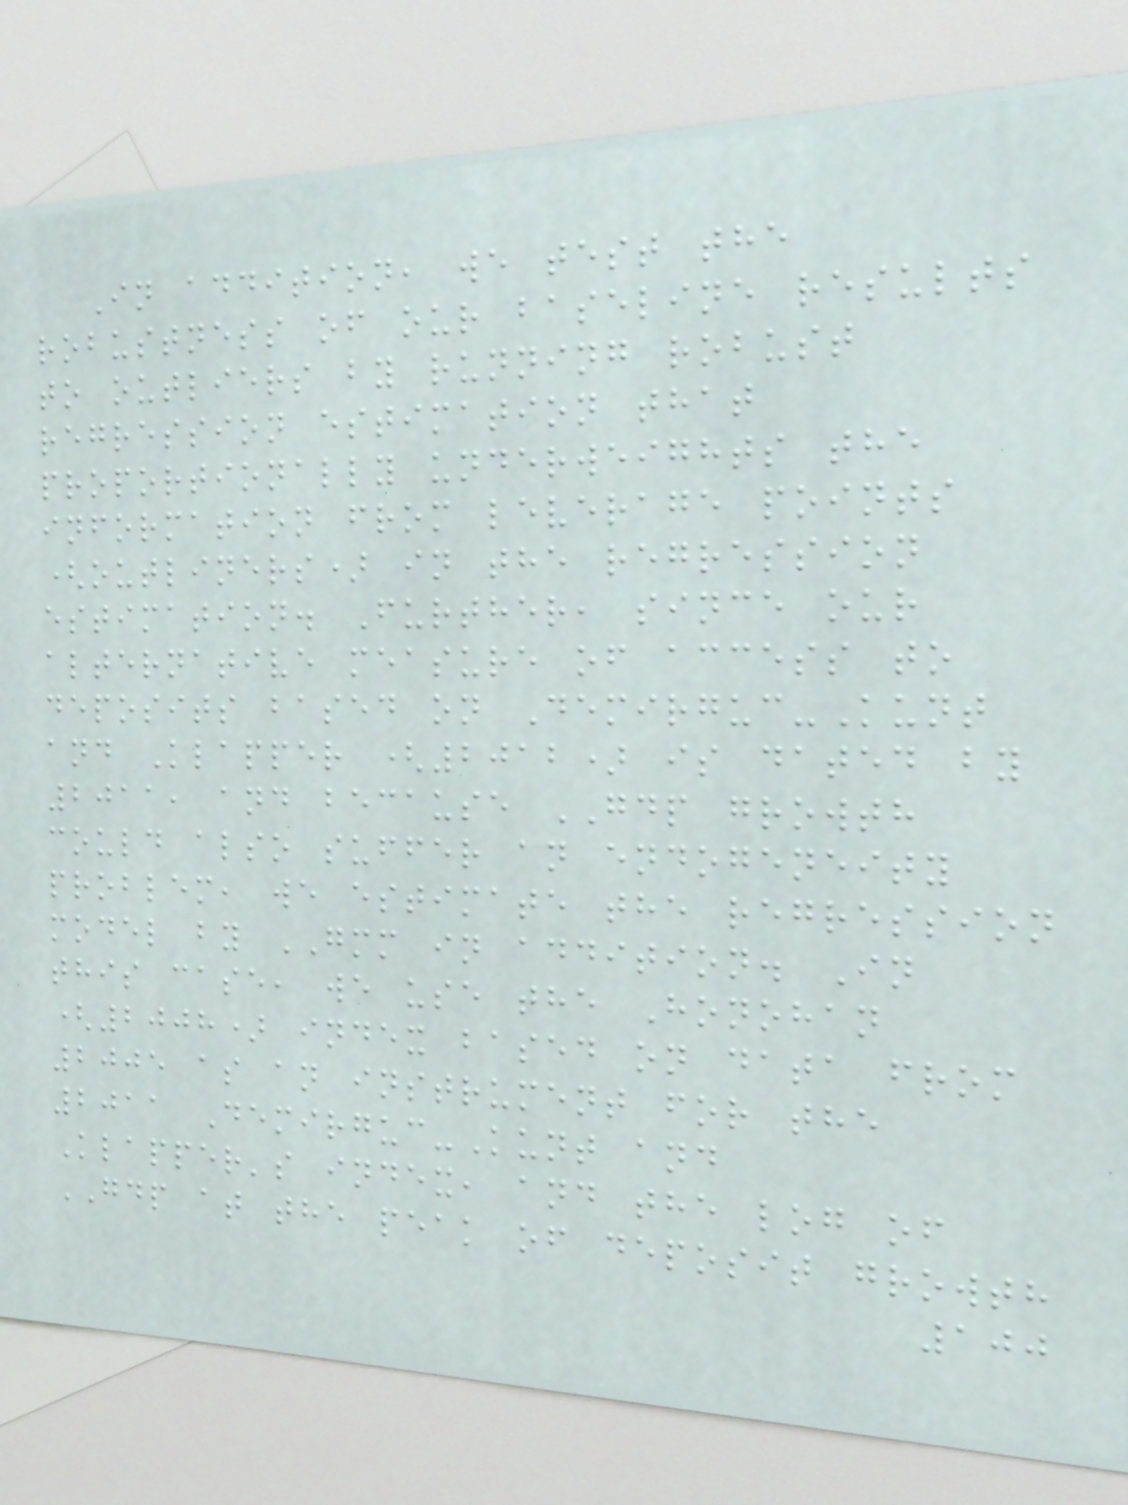In addition, we test the
robustness of our baseline results
to outliers by running robust
regression estimation that
proportionally underweights the
information from leverage points
(outliners) in the regression
estimation. Further, since our
alternative measure of access to
deposits based on Demirguc-Kunt
and Klapper (2012) is dated by
2011, and because GDP growth
could also suffer an endogeneity
problem, we estimate the regression
model by GMM in addition. In
this case, we use the Honohan
(2008) index based on data from
2005 as an instrument for the
2011 Demirguc-Kunt and
Klapper's index, and the log of
GDP at the peak of deposit growth
100
